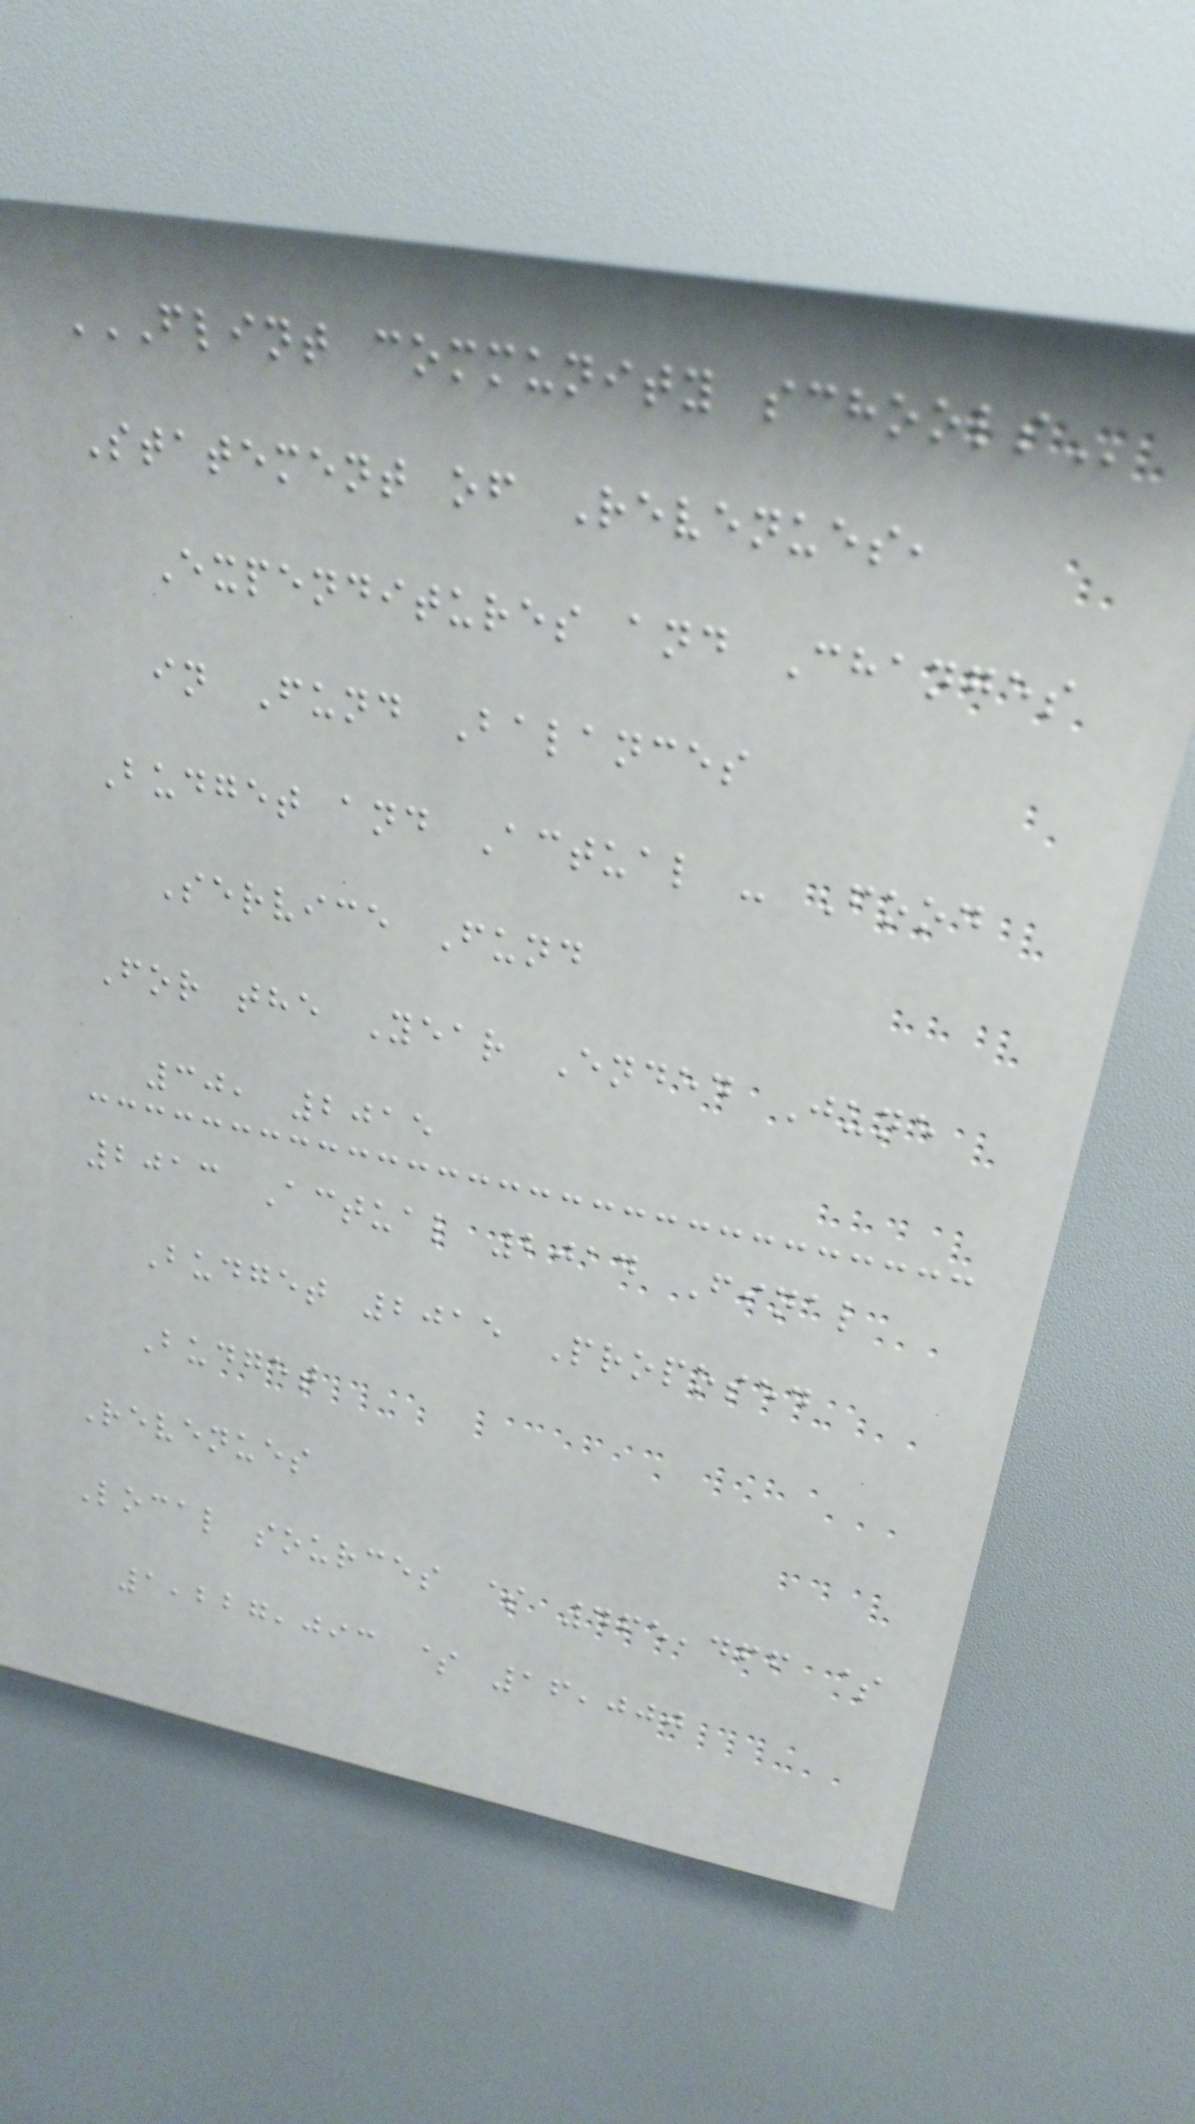FLINT COMMUNITY SCHOOLS
Statement of Revenues,
Expenditures and Changes
in Fund Balances
Budget and Actual - Food
Service Fund
For the Year Ended June
30, 2015
2013 Actual 2014 Final
Budget 2015 Proposed
Budget
Revenues
Local sources $ 465,466 $
1,227,093 $ 16,000
